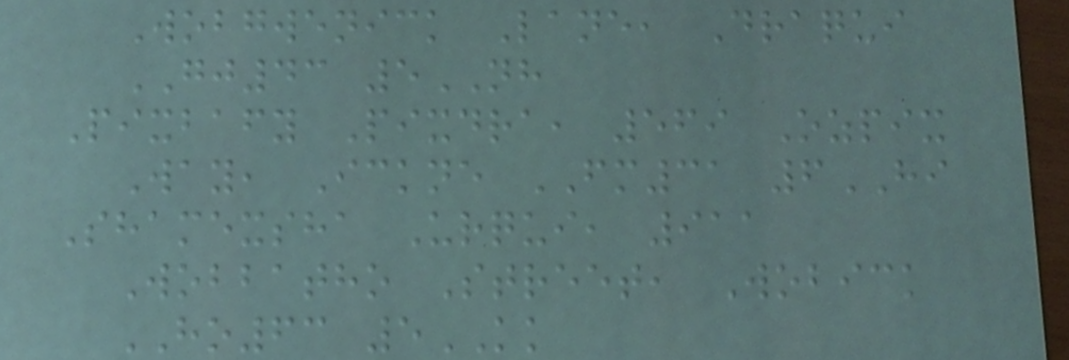Wobgwenick Lane, Draqui
GJ43 5NH
Pixbafy Pixdra, 569 Ozpix
Way, Ickne FM31 6HI
Shamexsha Urqui, 911
Wobbatho Street, Wobick
HO63 5KK
